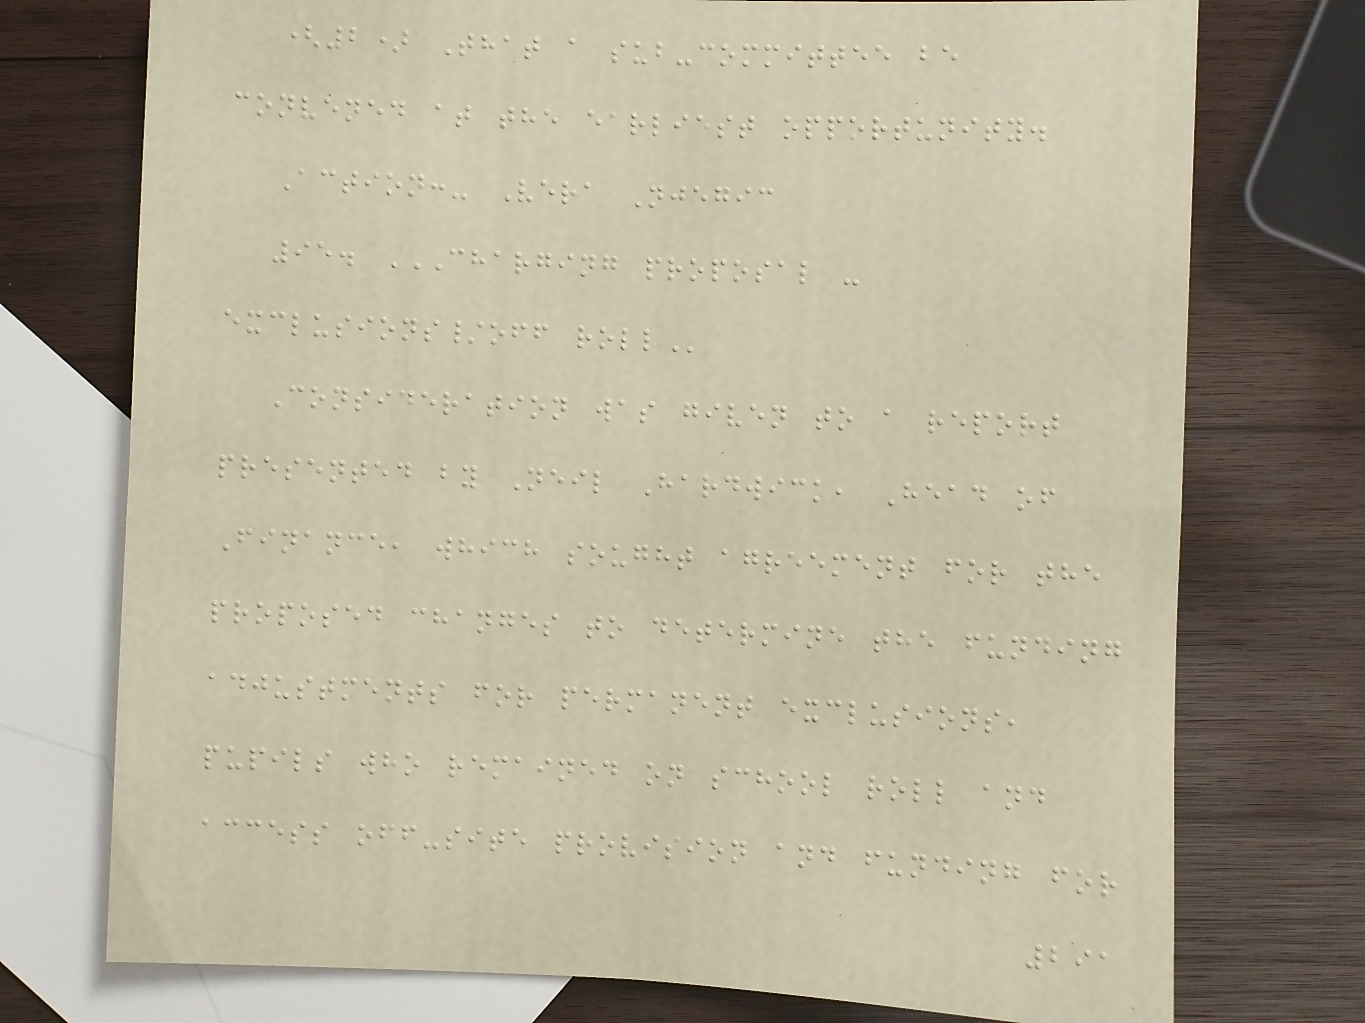(2) That a sub-committee be
convened at the earliest opportunity.
Action:- Vera Njegic
95. CHARGING PROPOSAL -
EXCLUSIONS/OFF ROLL
Consideration was given to a report
presented by Neil Hardwick, Head of
Finance, which sought agreement for the
proposed changes to determine the funding
adjustments for permanent exclusions,
pupils who remained on school roll and
access off-site provision and funding for
291
